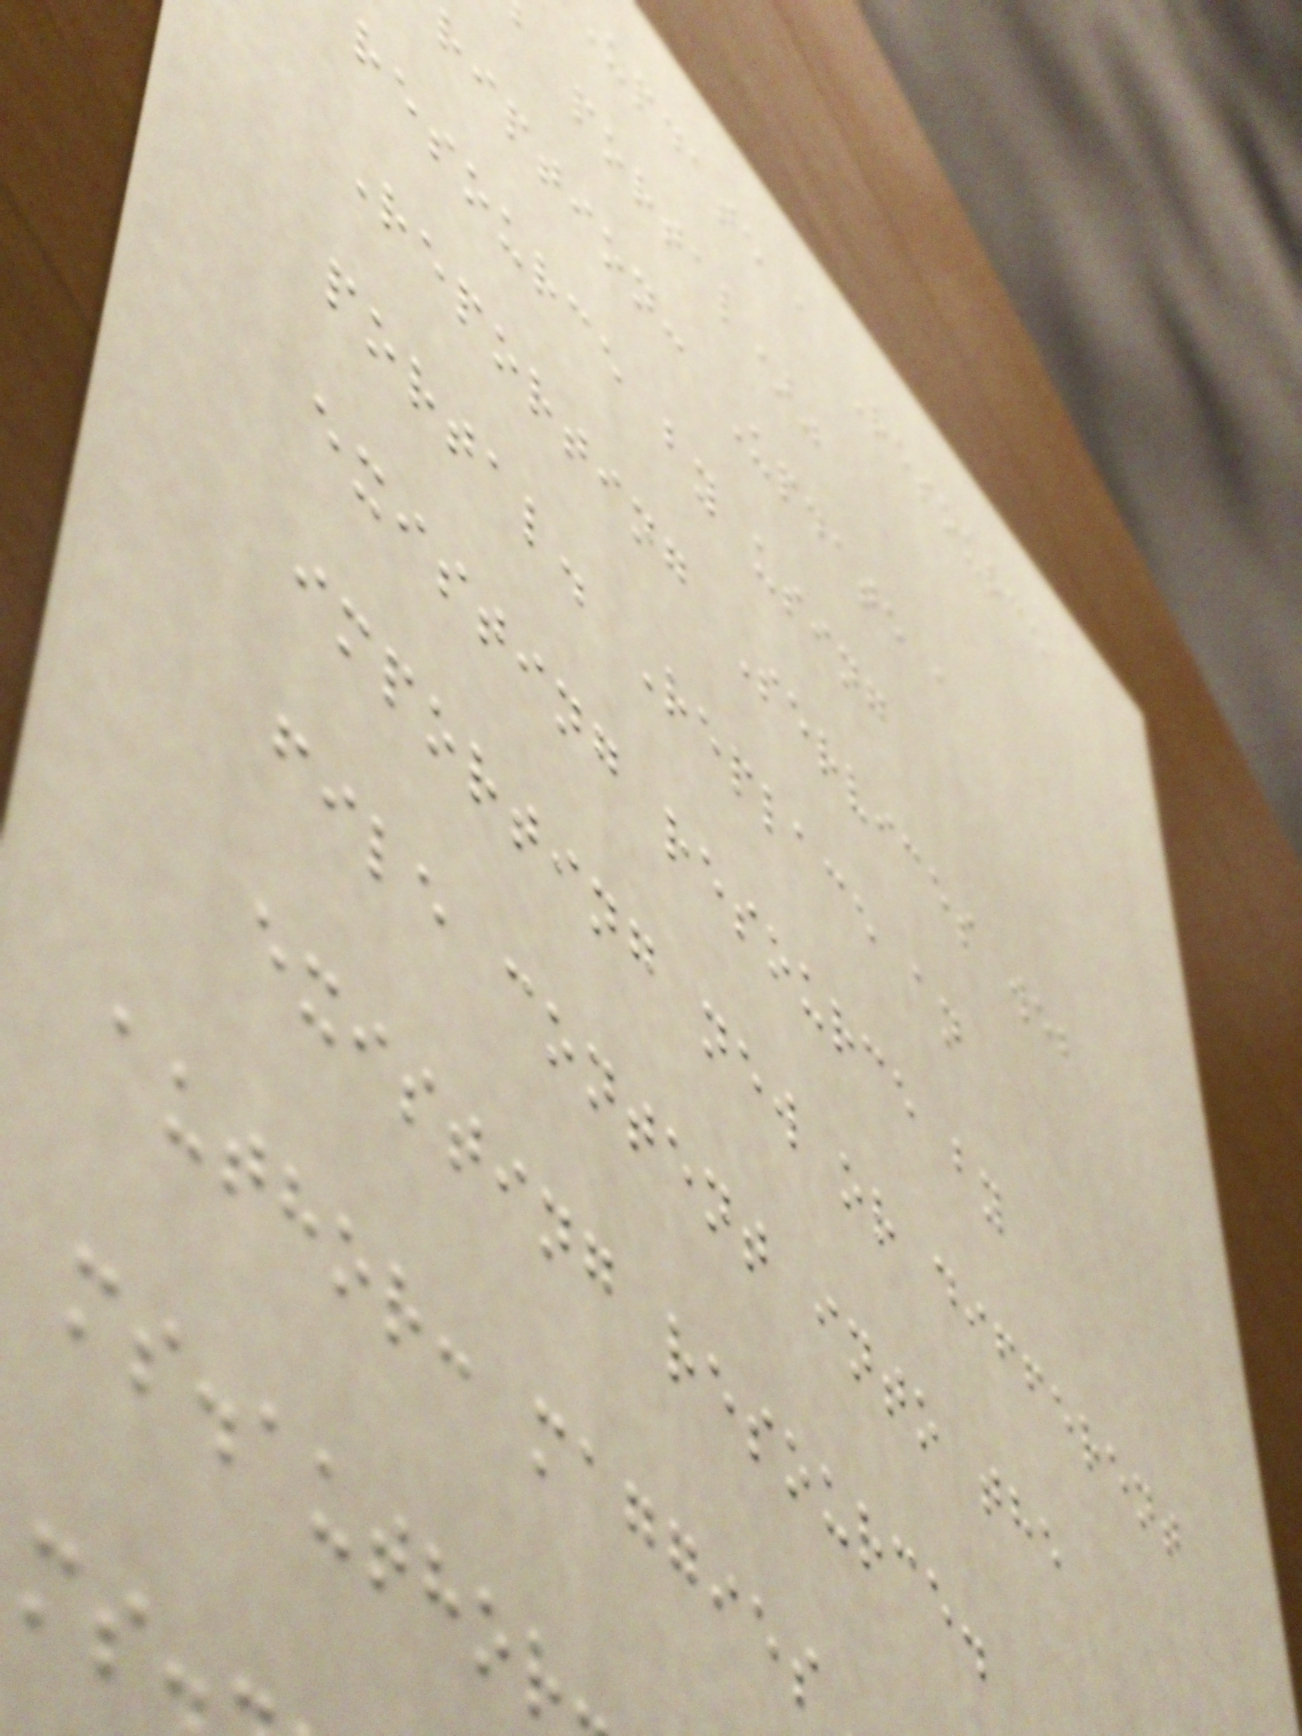update a Resource
portal)"
ription: Update a
resource by using
Reporting Services web
portal. Replace an
existing resource by
importing new or different
file content into the
existing resource.
author: maggies
ms.author
